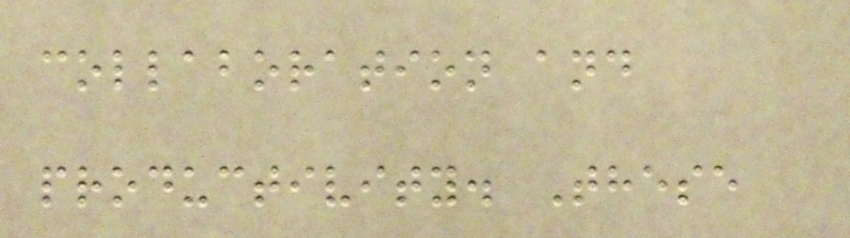collaboration and
productivity. These
